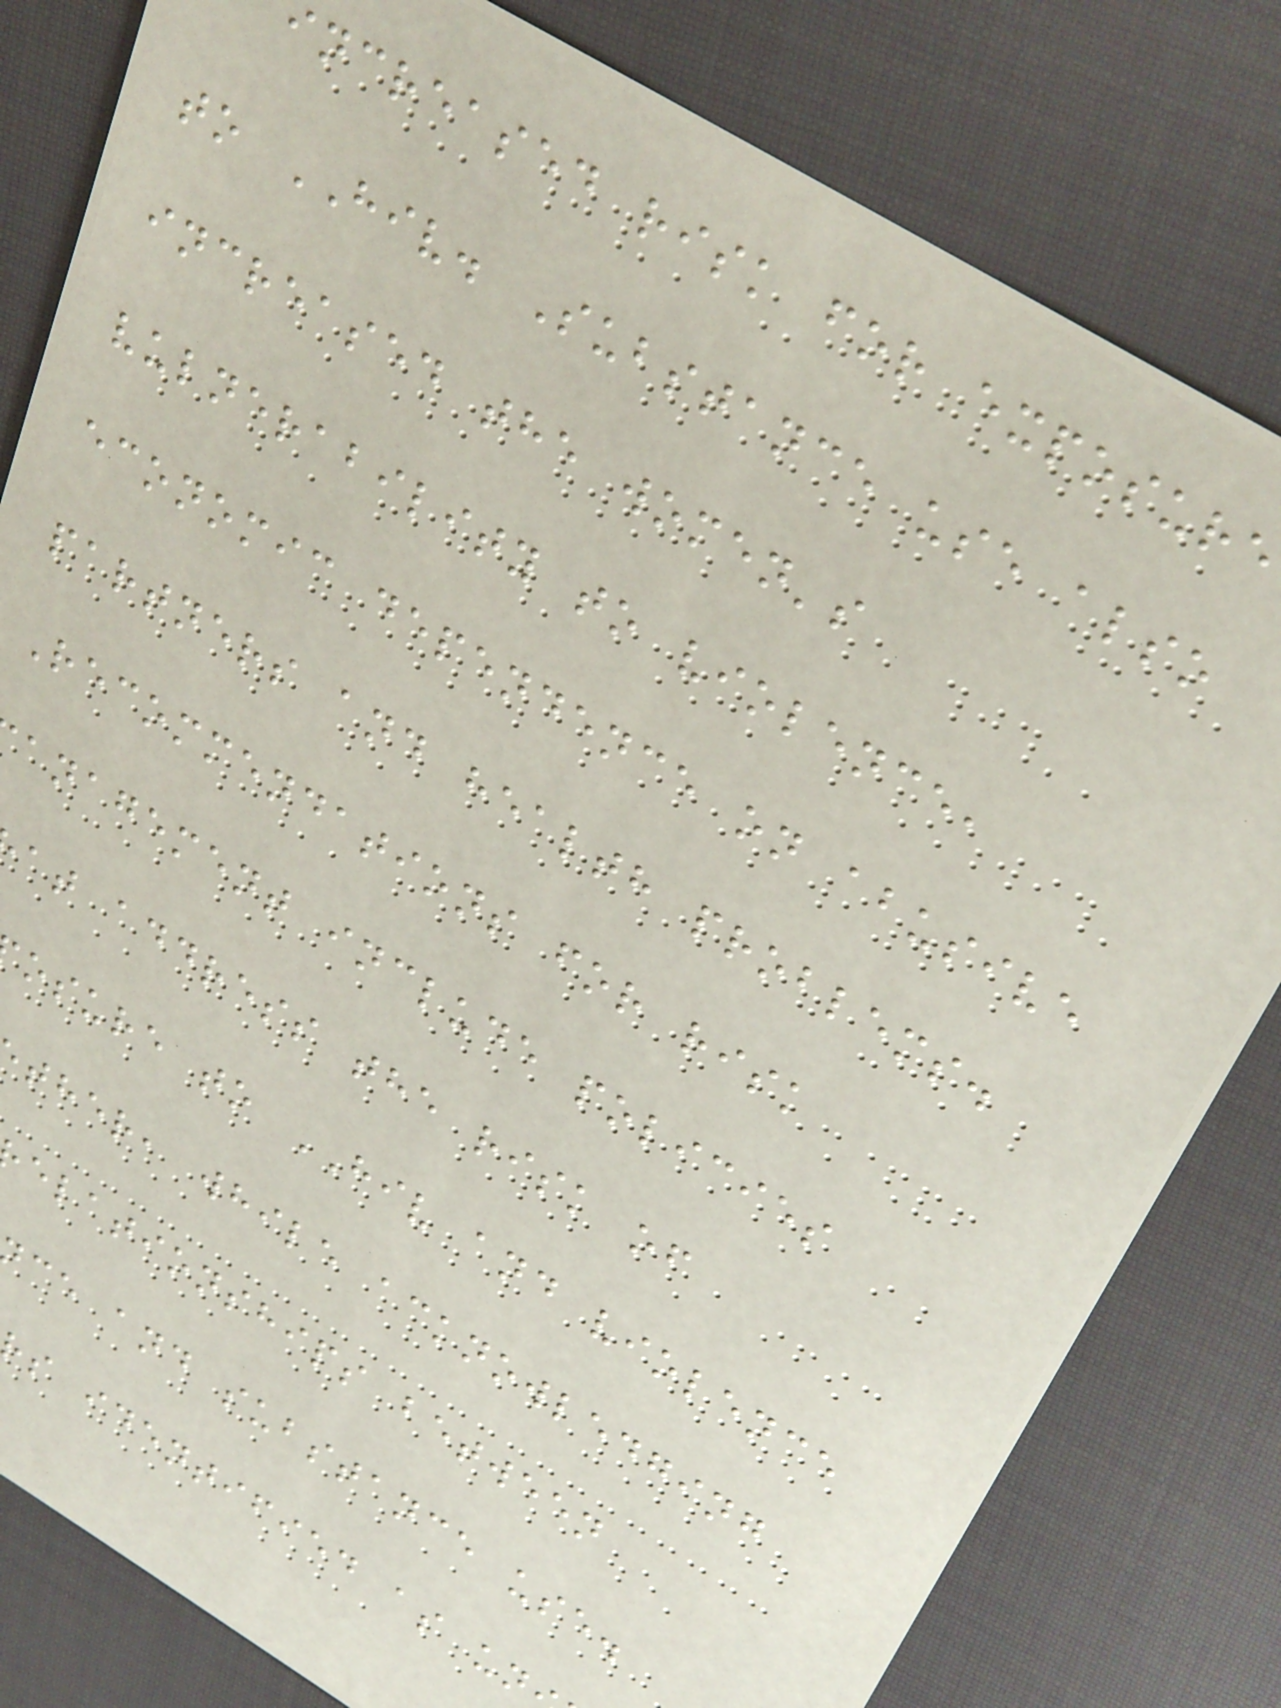increased risk for exposure
to HIV. Substance use also
increased the women's
vulnerability to violence,
economic dependence on abusive
partners and health problems.
Recommendations for risk
anagement include policies
at address the risk of
osure to HIV and violence
ther, while acknowledging
elationships between
ce and substance use.
s identified as un
